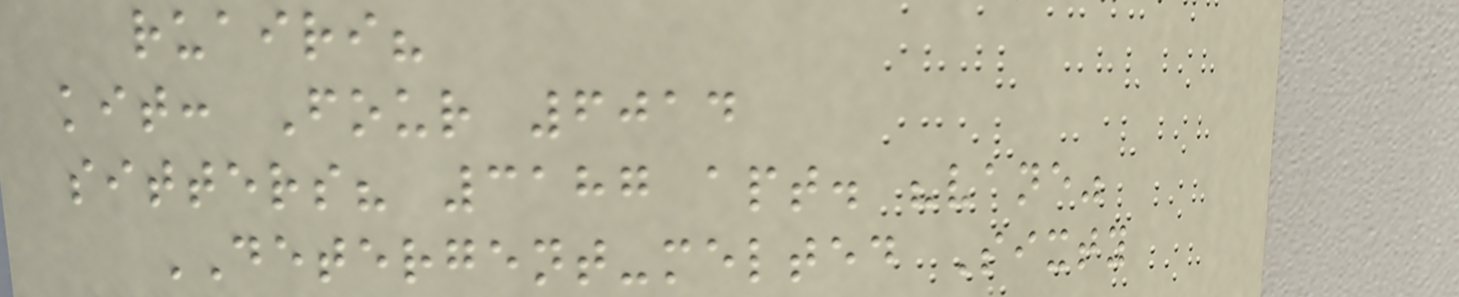ruairi?
kit: Four 6014
sitters? 3187 apt. "vane"
DETERGENT-melted Sixty
